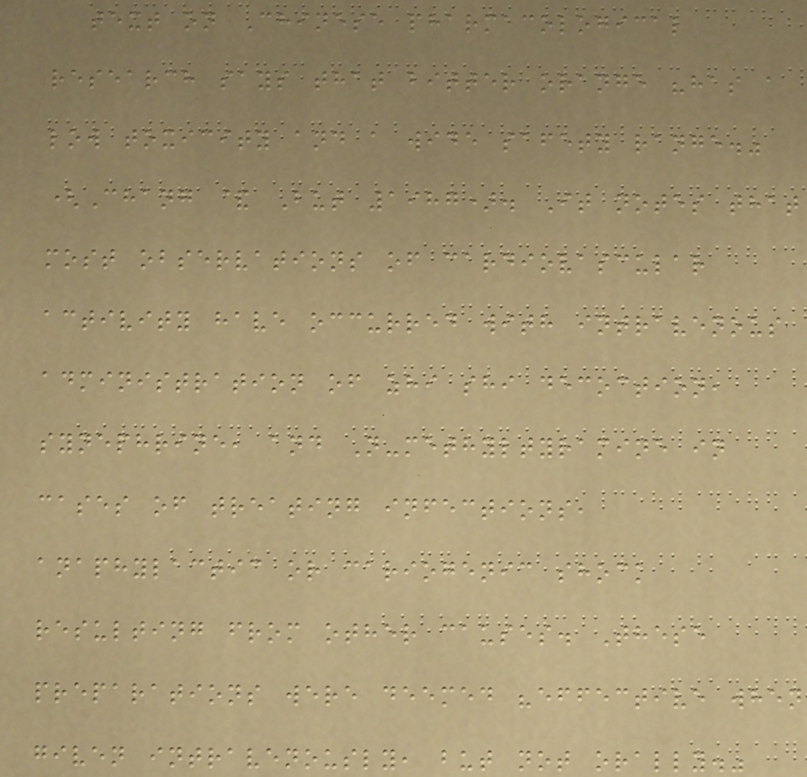text on Chinese pharmacological
research says that bitter orange "has a
low toxicity and a wide safety range."
(Chang & But 1987). It notes that
most observations of cardiovascular
activity have occurred with intravenous
administration of zhi shi decoction,
synephrine, and N-methyltyramine in
cases of treating infections,
anaphylactic or cariogenic shock
resulting from other causes. These
preparations were deemed "effective when
given intravenously, but not orally."
